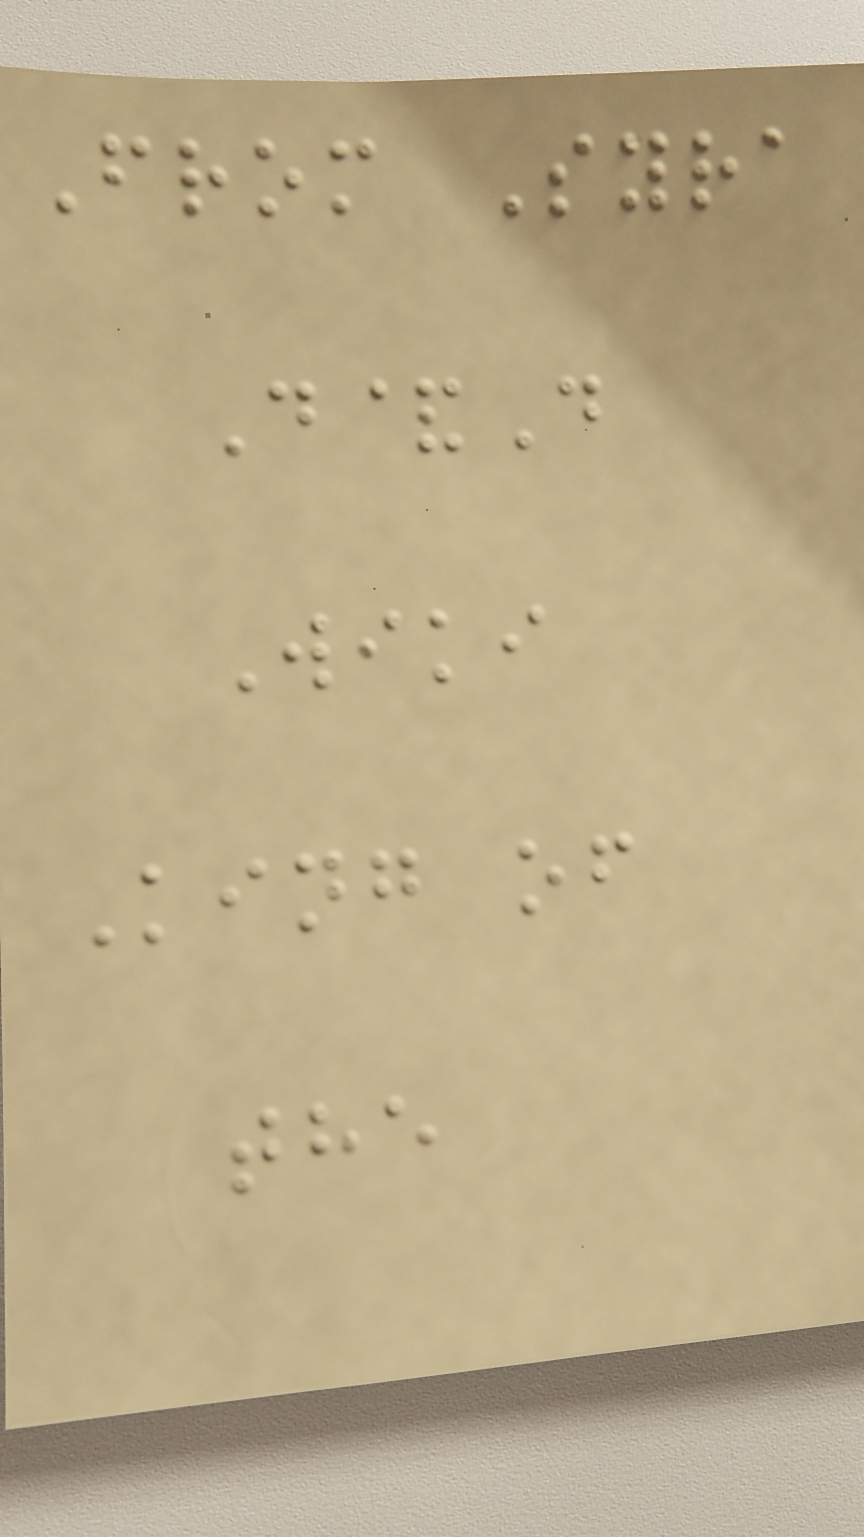From Syra
D&D
Wiki
King of
the
